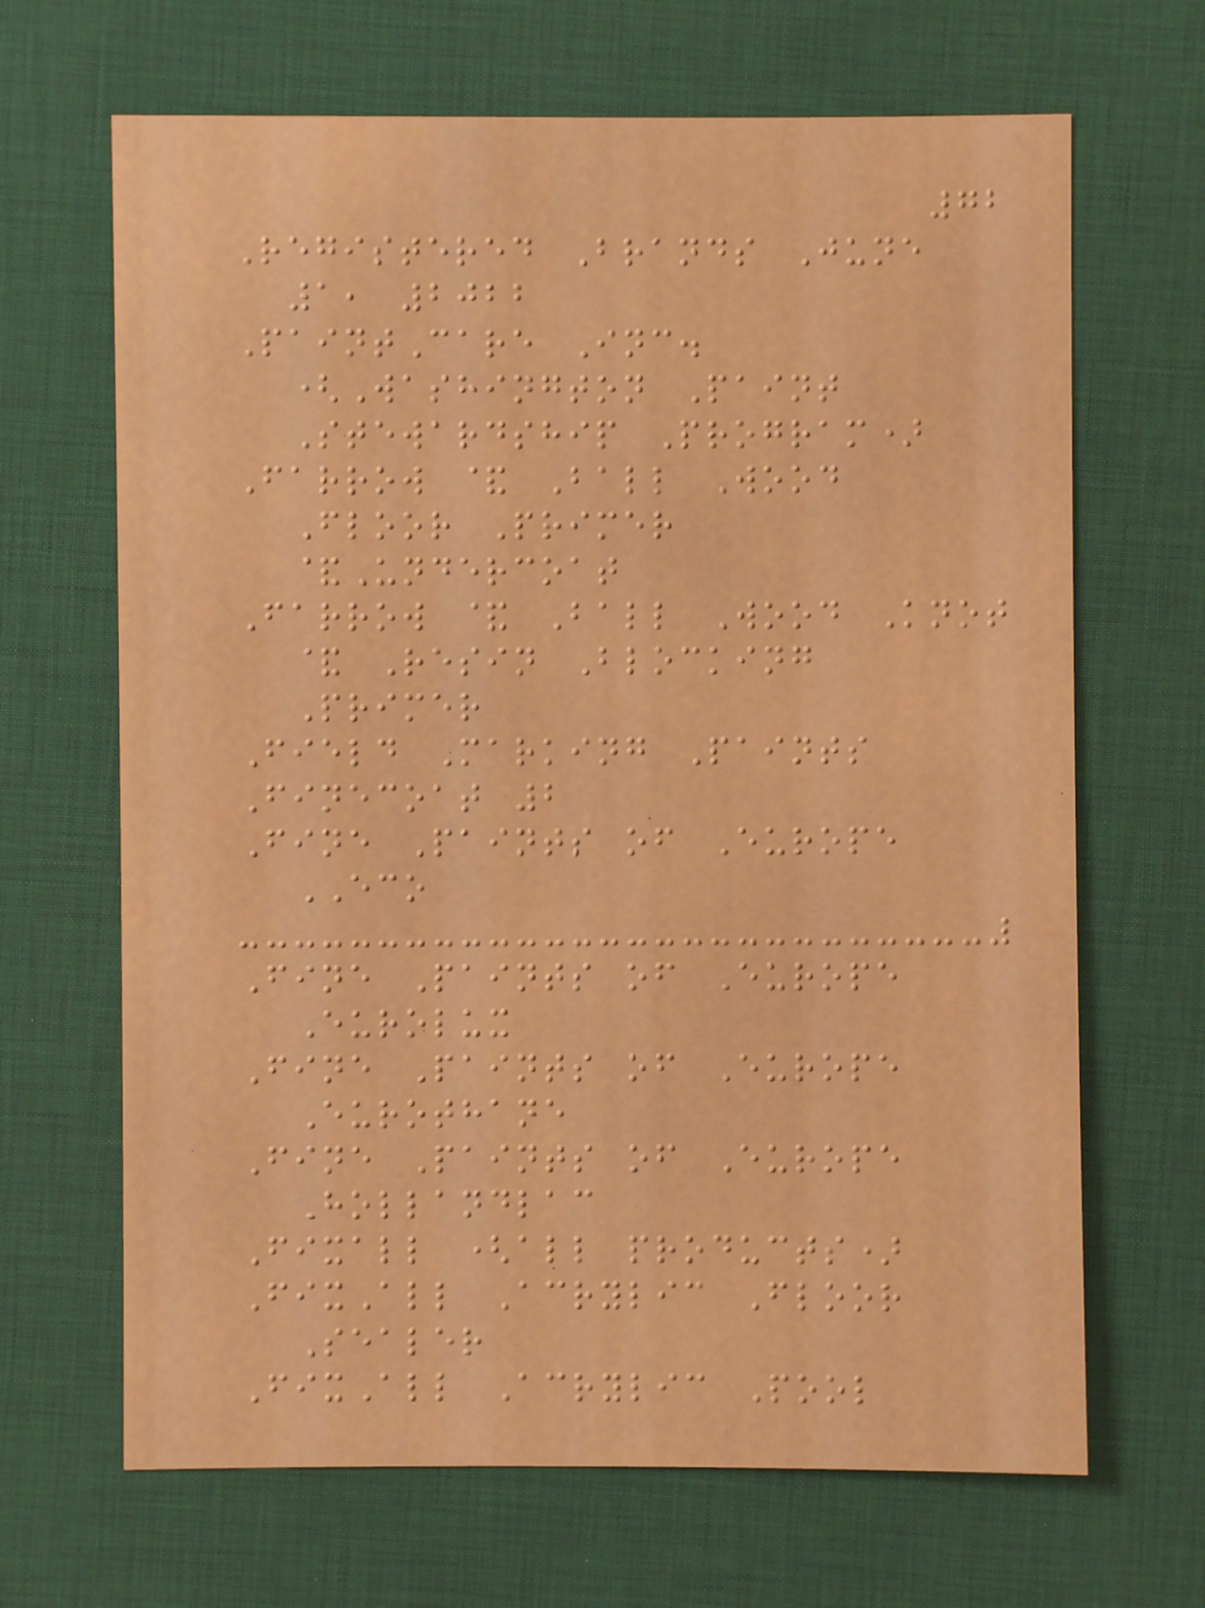72
Registered Brands June
1, 2022
PaintCare Inc.
(Washington Paint
Stewardship Program)
Farrow & Ball Wood
Floor Primer
&Undercoat
Farrow & Ball Wood Knot
& Resin Blocking
Primer
Field Marking Paints
Finecoat 2
Fine Paints of Europe
ECO
Fine Paints of Europe
Eurolux
Fine Paints of Europe
Eurothane
Fine Paints of Europe
Hollandlac
Fixall (all products)
FixAll Acrylic Floor
Sealer
FixAll Acrylic Pool
